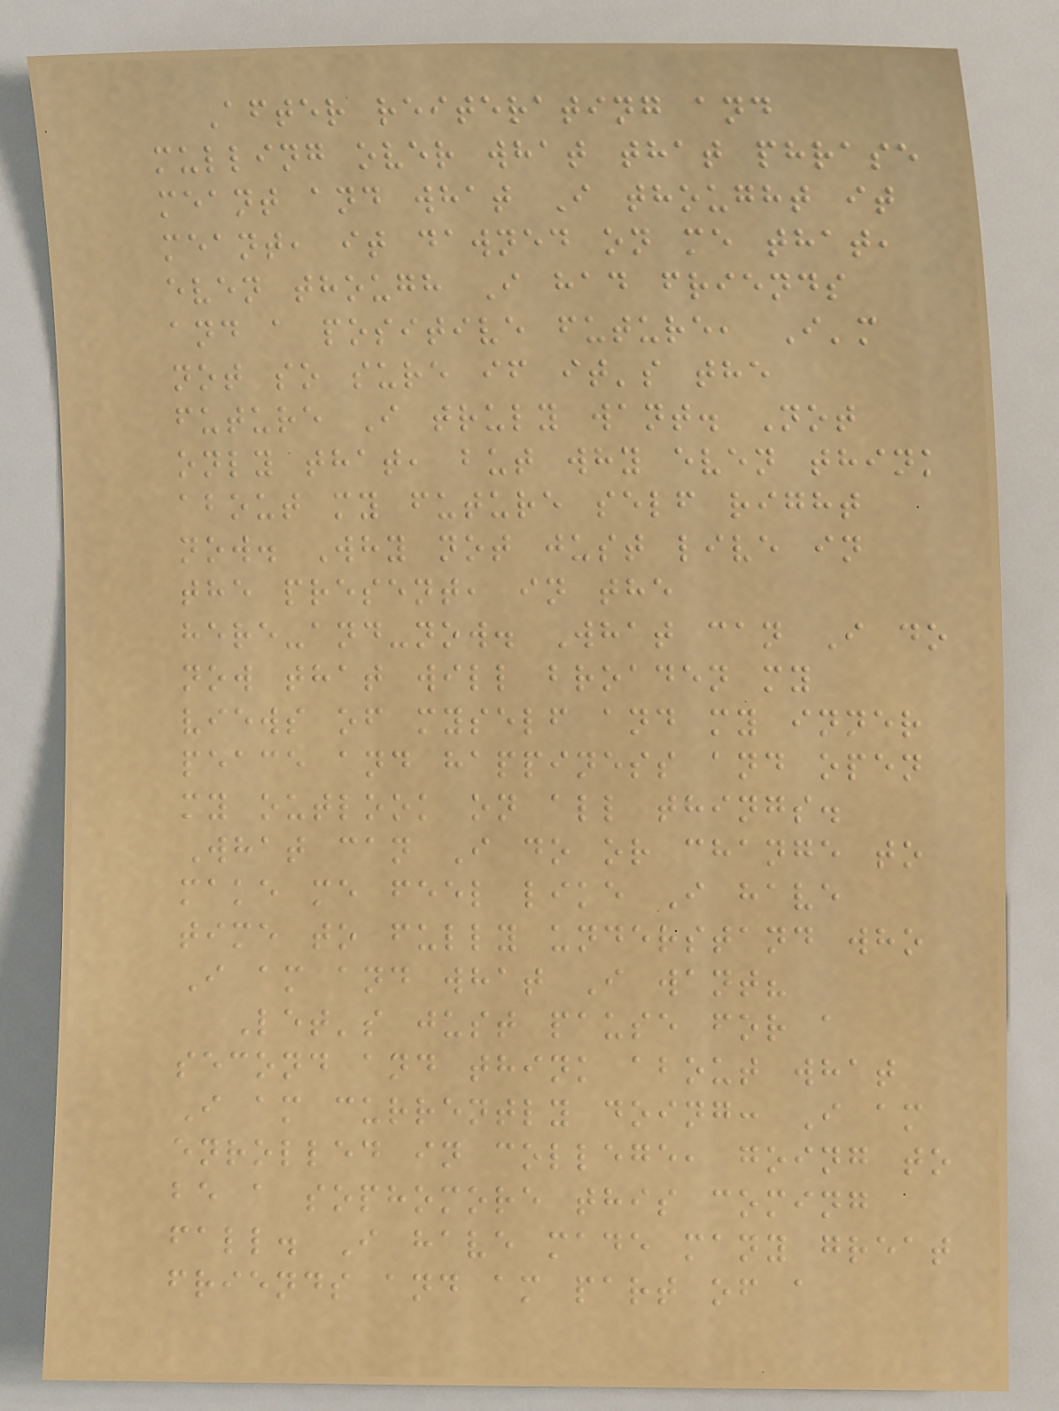After reiterating and
mulling over what that phrase
meant and what I thought it
meant, it dawned on me that,
even though I had friends
and a positive future, I'm
not so sure if it's the
future I truly want. Not
only that, but why even think
about my future self right
now. Why not just live in
the present, in the
here-and-now. What can I do
now that will broaden my
views of myself and my inner
peace and happiness and open
my outlook on all things.
What can I do or change to
make me feel like I have
time to fully understand who
I am and what I want?
Let's just pause for a
second and think about what
I am currently doing: I am
enrolled in college, going to
be a sophomore this coming
fall. I have made many great
friends and am part of a
